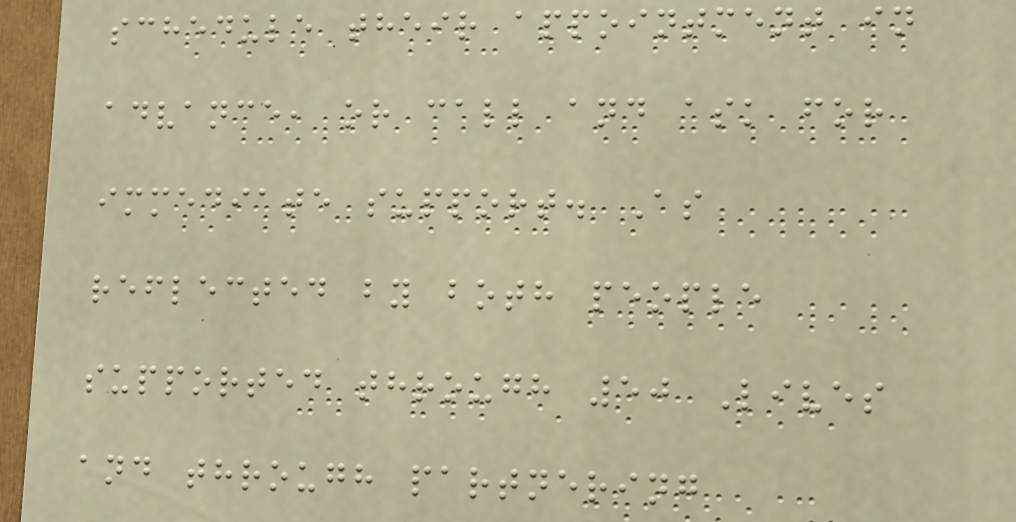schedule their appointment in
advance, or call and ask for
immediate support. As
reflected by both people
supported through 50 Lives
and through partnering
